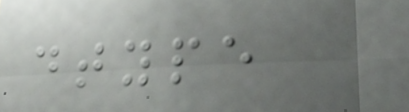dtype
